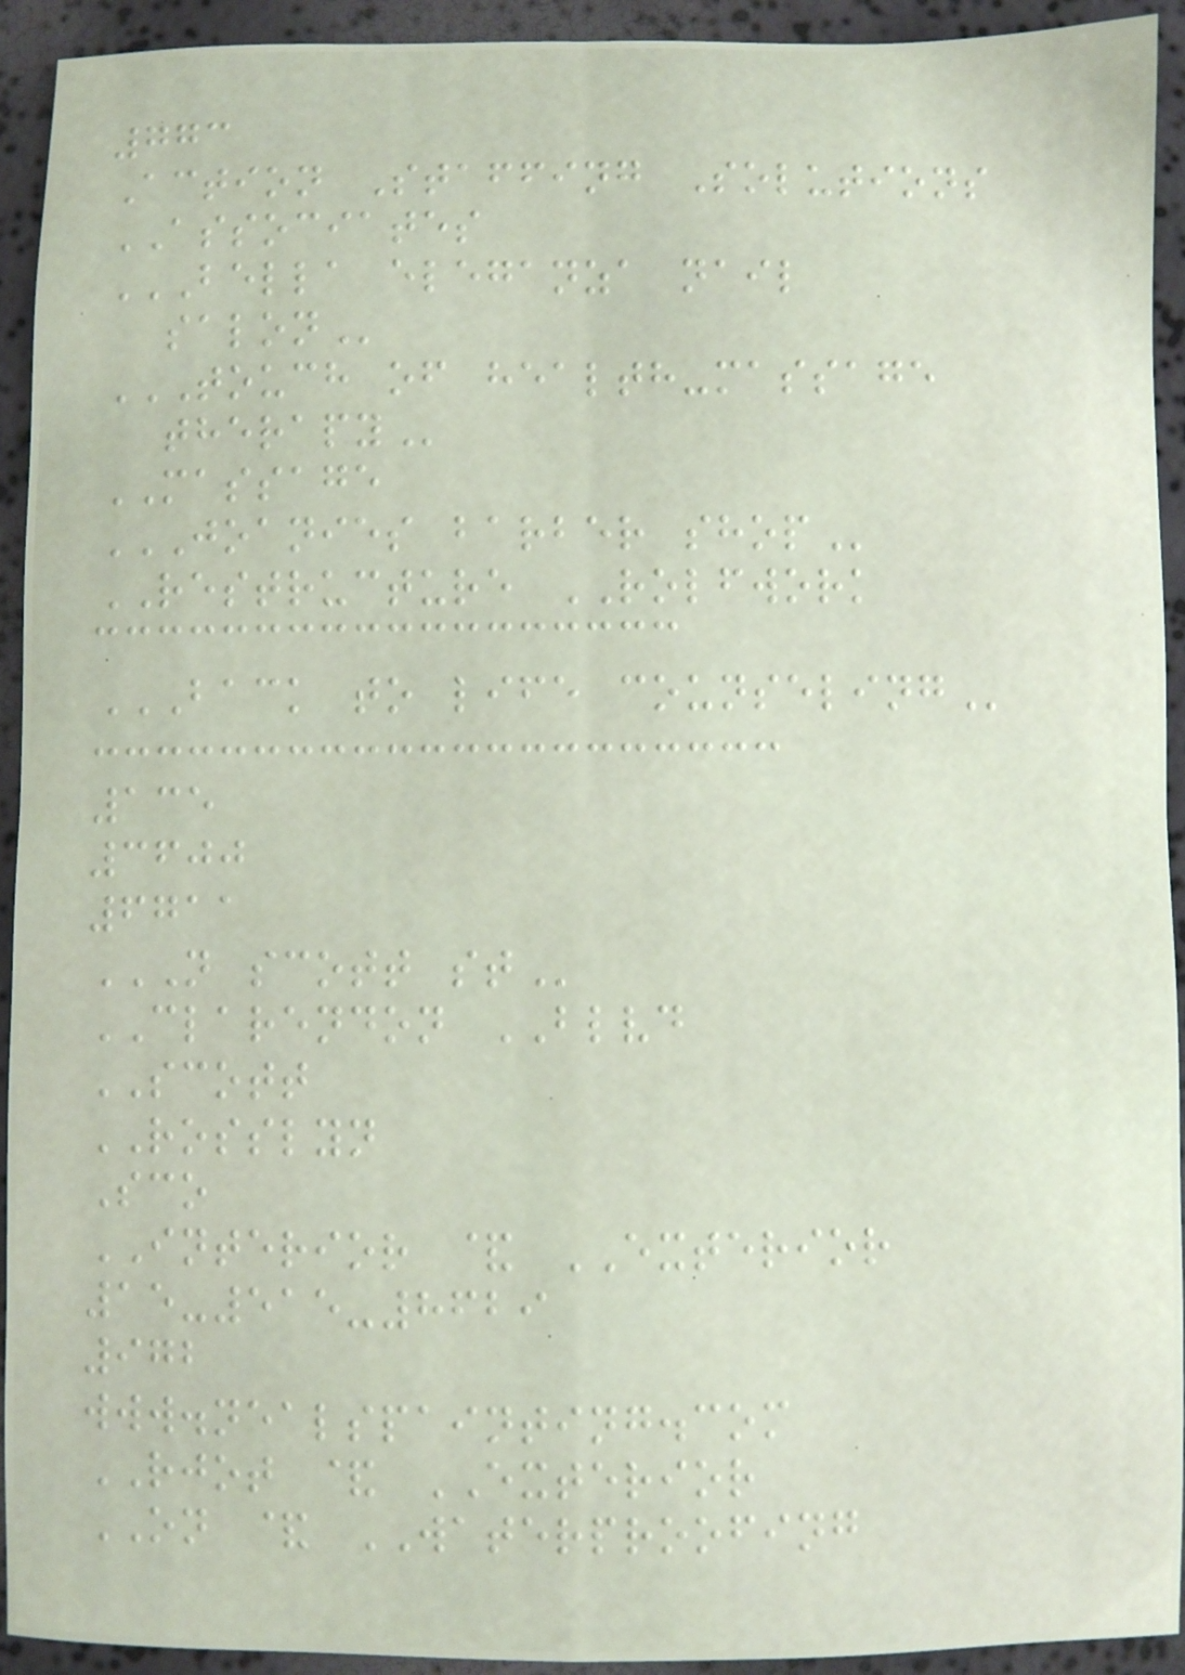773
Action Staffing Solutions
ASSOCIATES
BELLA ELEGANZA NAIL
SALON
TOUCH OF HEALTH-MASSAGE
THERAPY
MASSAGE
JOANIES BARBER SHOP
RESTRUCTURE ROLFWORK
BACK TO LIFE COUNSELING
135
3600
6711
N SCOTT ST
CLARENDON BLVD
SCOTT
ROSSLYN
Sco
INTERIOR & EXTERIOR
15-515-8629
972
www.nealspainting.com
RJOT & EXTERIOR
ON & WATERPROOFING
